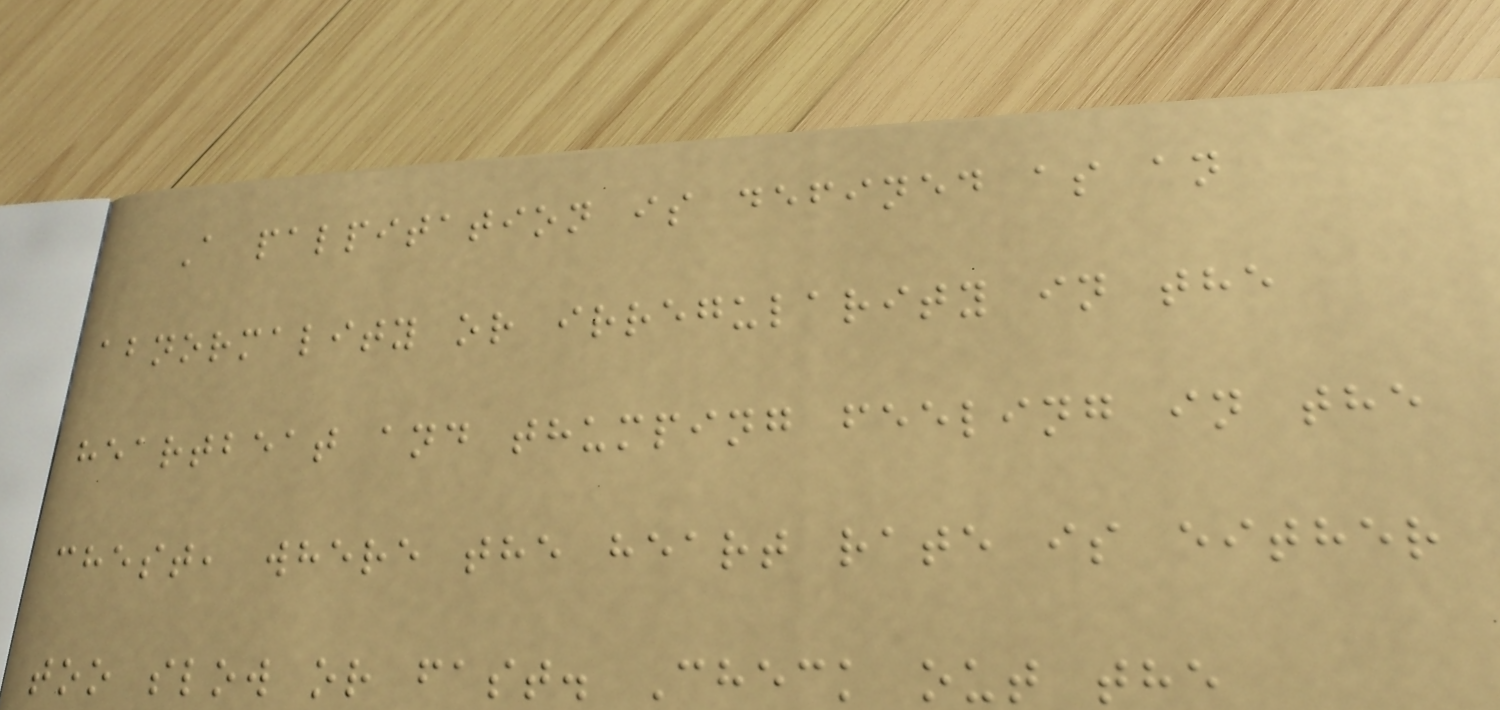A palpitation is defined as an
abnormality or irregularity in the
heartbeat and thumping feeling in the
chest, where the heart rate is either
too slow or fast. Check out the
